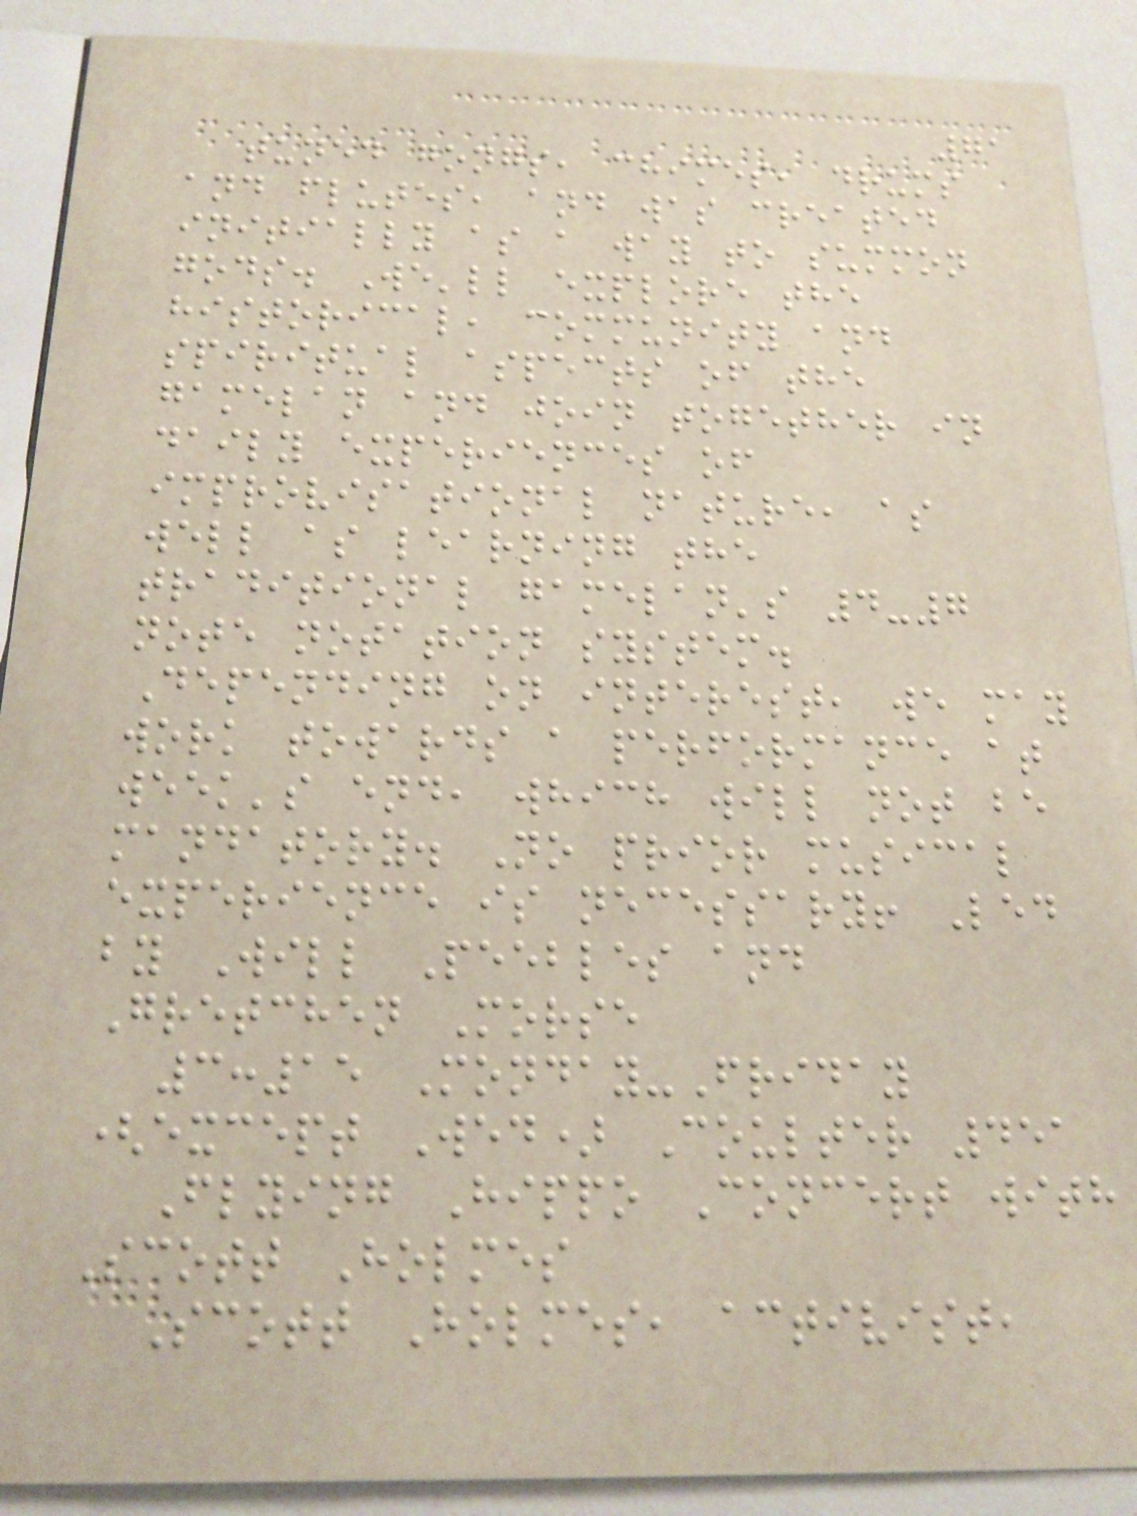71
tuned gongs, chimes, drums
and flutes, and was created
initially as a way to summon
gods. We'll explore the
historical, community and
spiritual aspects of the
gamelan and join together in
daily experiences of
improvisational nature, as
well as learning the
traditional gamelan's 4-7
note notation system.
Depending on interest, we may
work towards a performance at
week's end, which will not be
mandatory. No prior musical
experience is necessary! Led
by Will Peebles and
Gretchen Morse
3:15 Monday-Friday
(except Wed) Coulter 451
Flying Hippo Concert with
Scott Holmes
Scott Holmes, activist,
